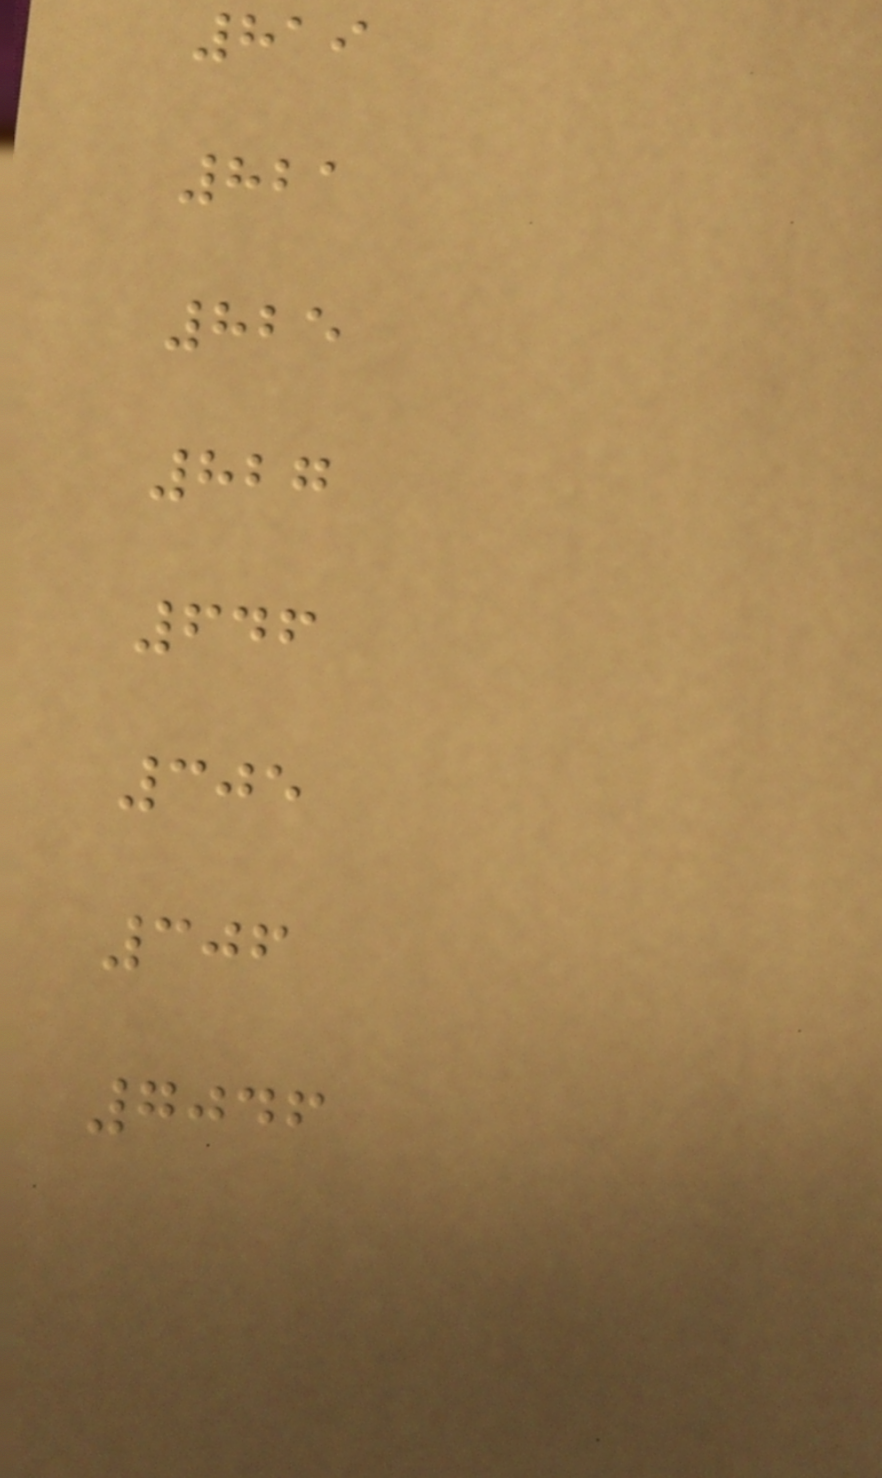819
821
825
827
646
305
306
7046
